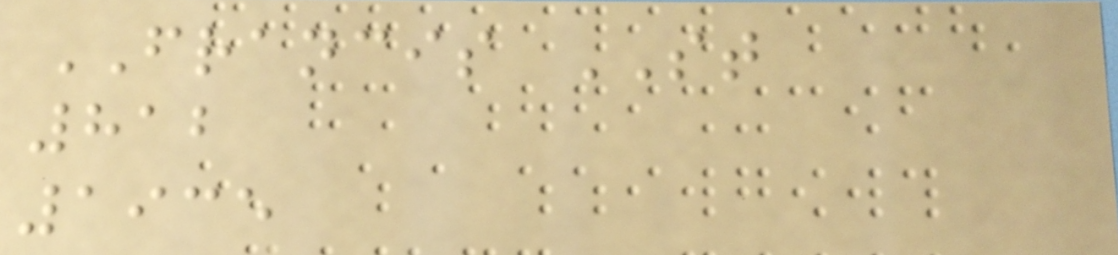FRANCIS ST
812
1935
